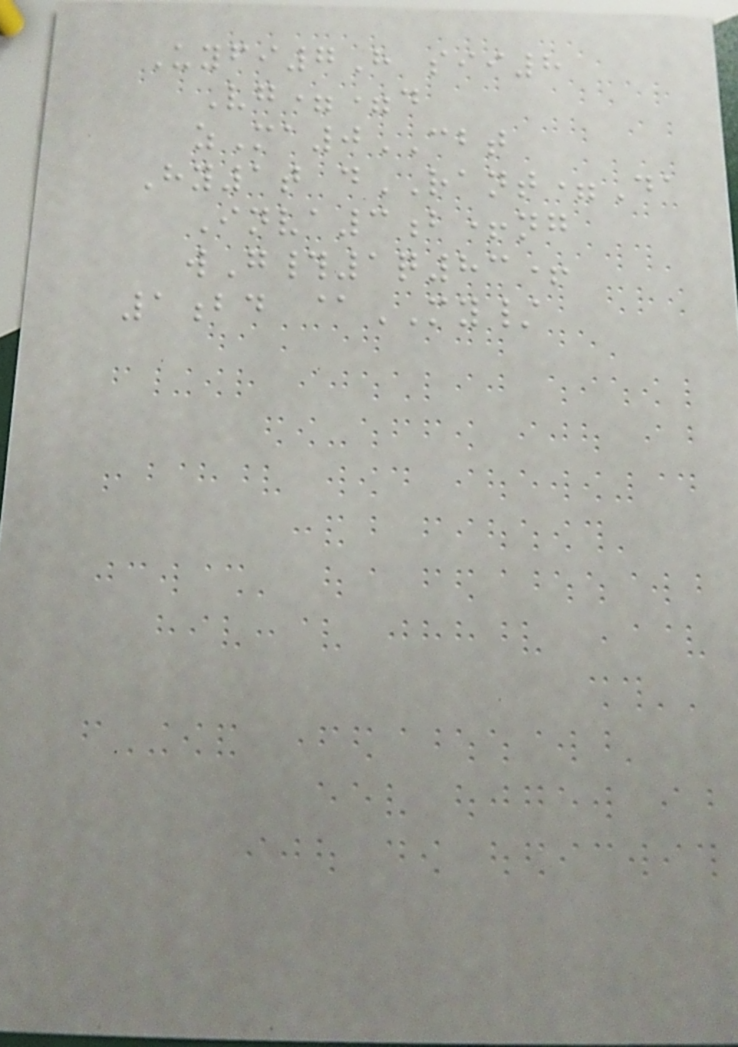Uyfi7H sii8
Vg==d
zMa0CBT
Hy1t dRANT=Da
Inva3b+ng
wG#1q83+
1bd @MY/
